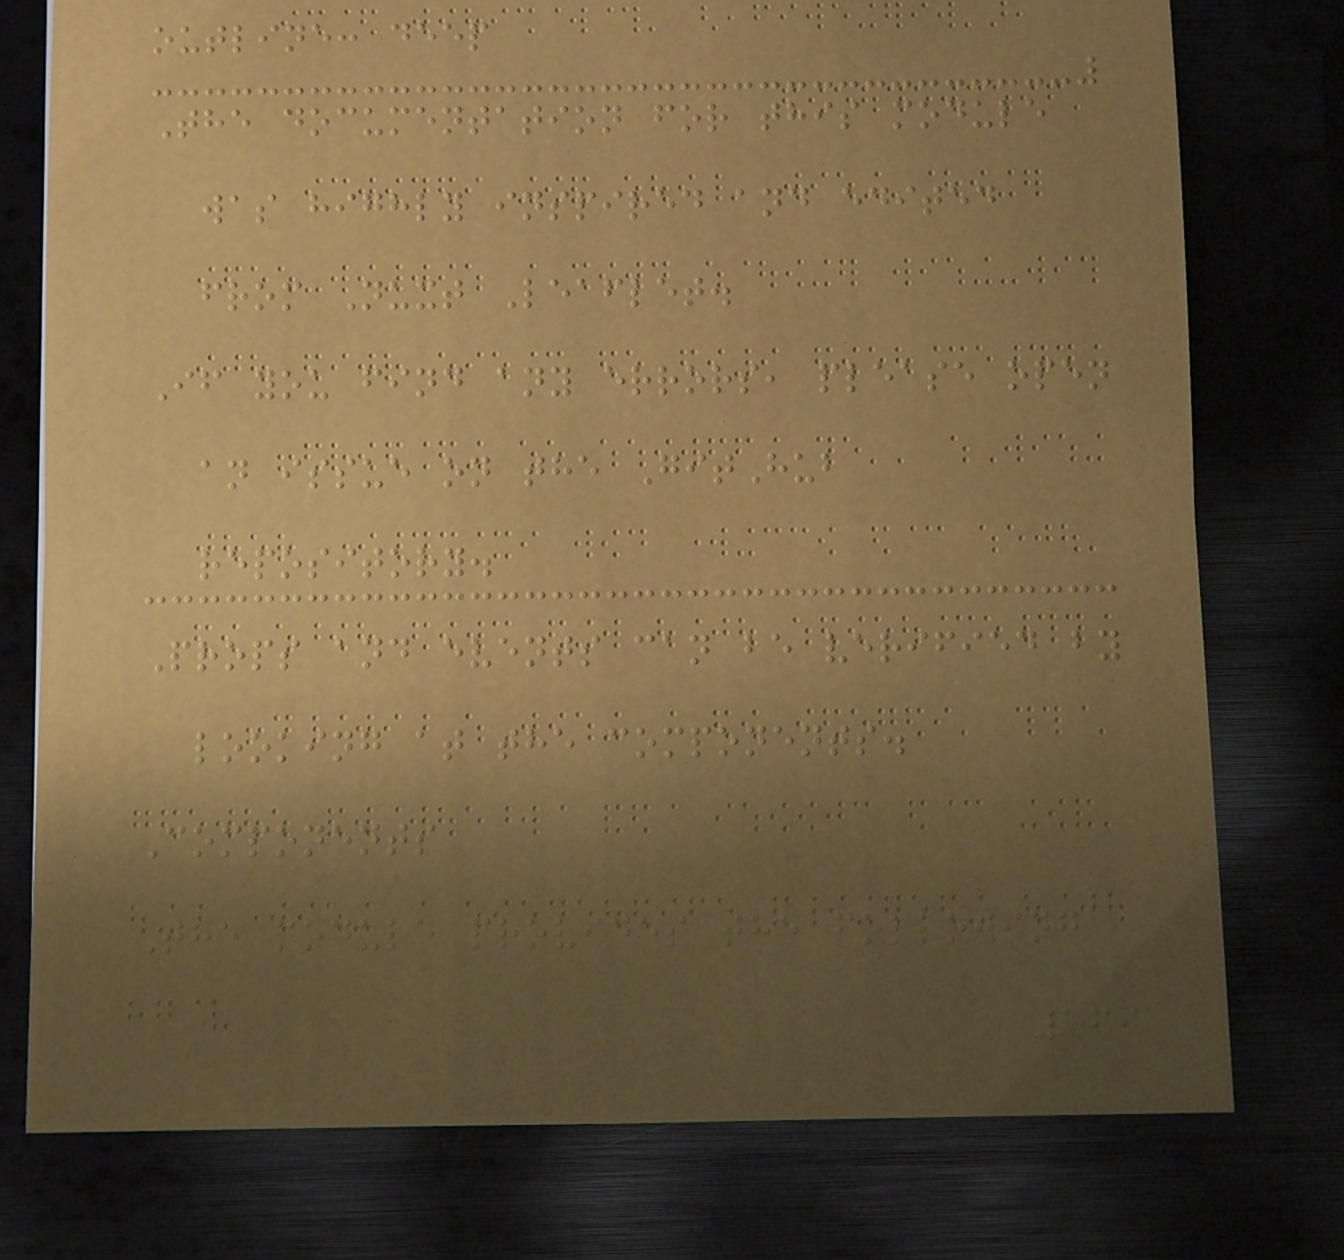outline: deep
The documentation for this module
was highly inspired and edited
from Nuxt Leaflet.
If you find any errors, please open
an issue on the GitHub
repository.
Props and events can be verified by
looking at the components.
Components
The module provides the following
169
